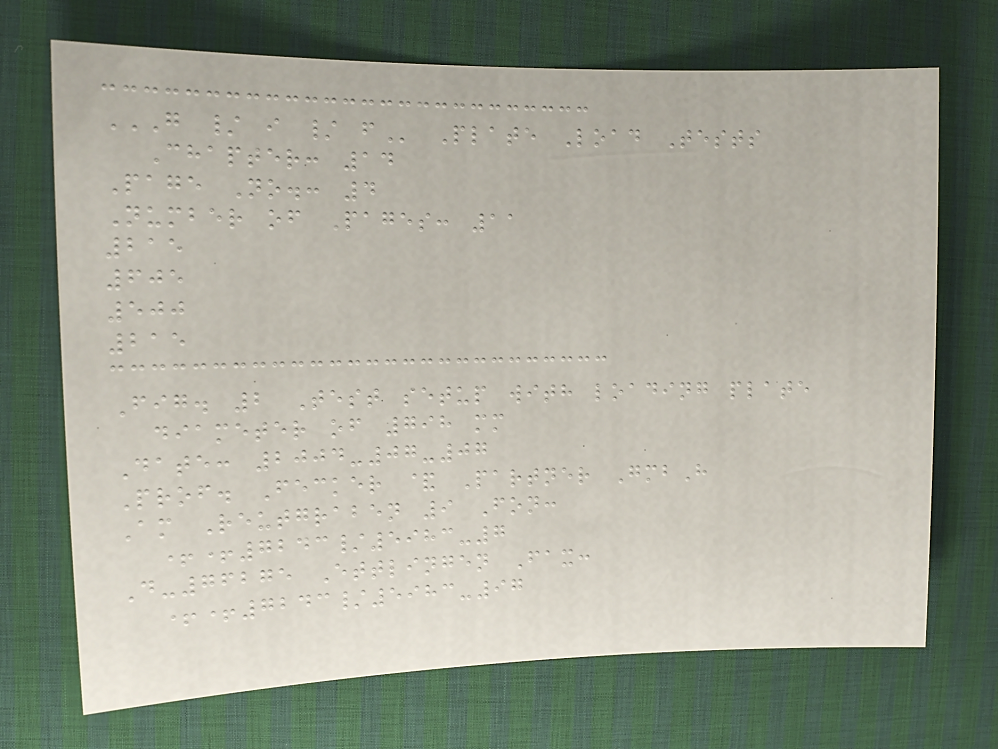G / I / F Plate Load Tests
Chapter: 14
Page No.: 4
Number of Pages: 11
215
605
500
215
Fig. 2 Test setup with loading plate
diameter of 798 mm
Date: 2004-07-07
Prof. Fecker & Partner GmbH
Am Reutgraben 9 Fon:
++7243/5983-7
D-76275 Ettlingen Fax:
++7243/5983-97
